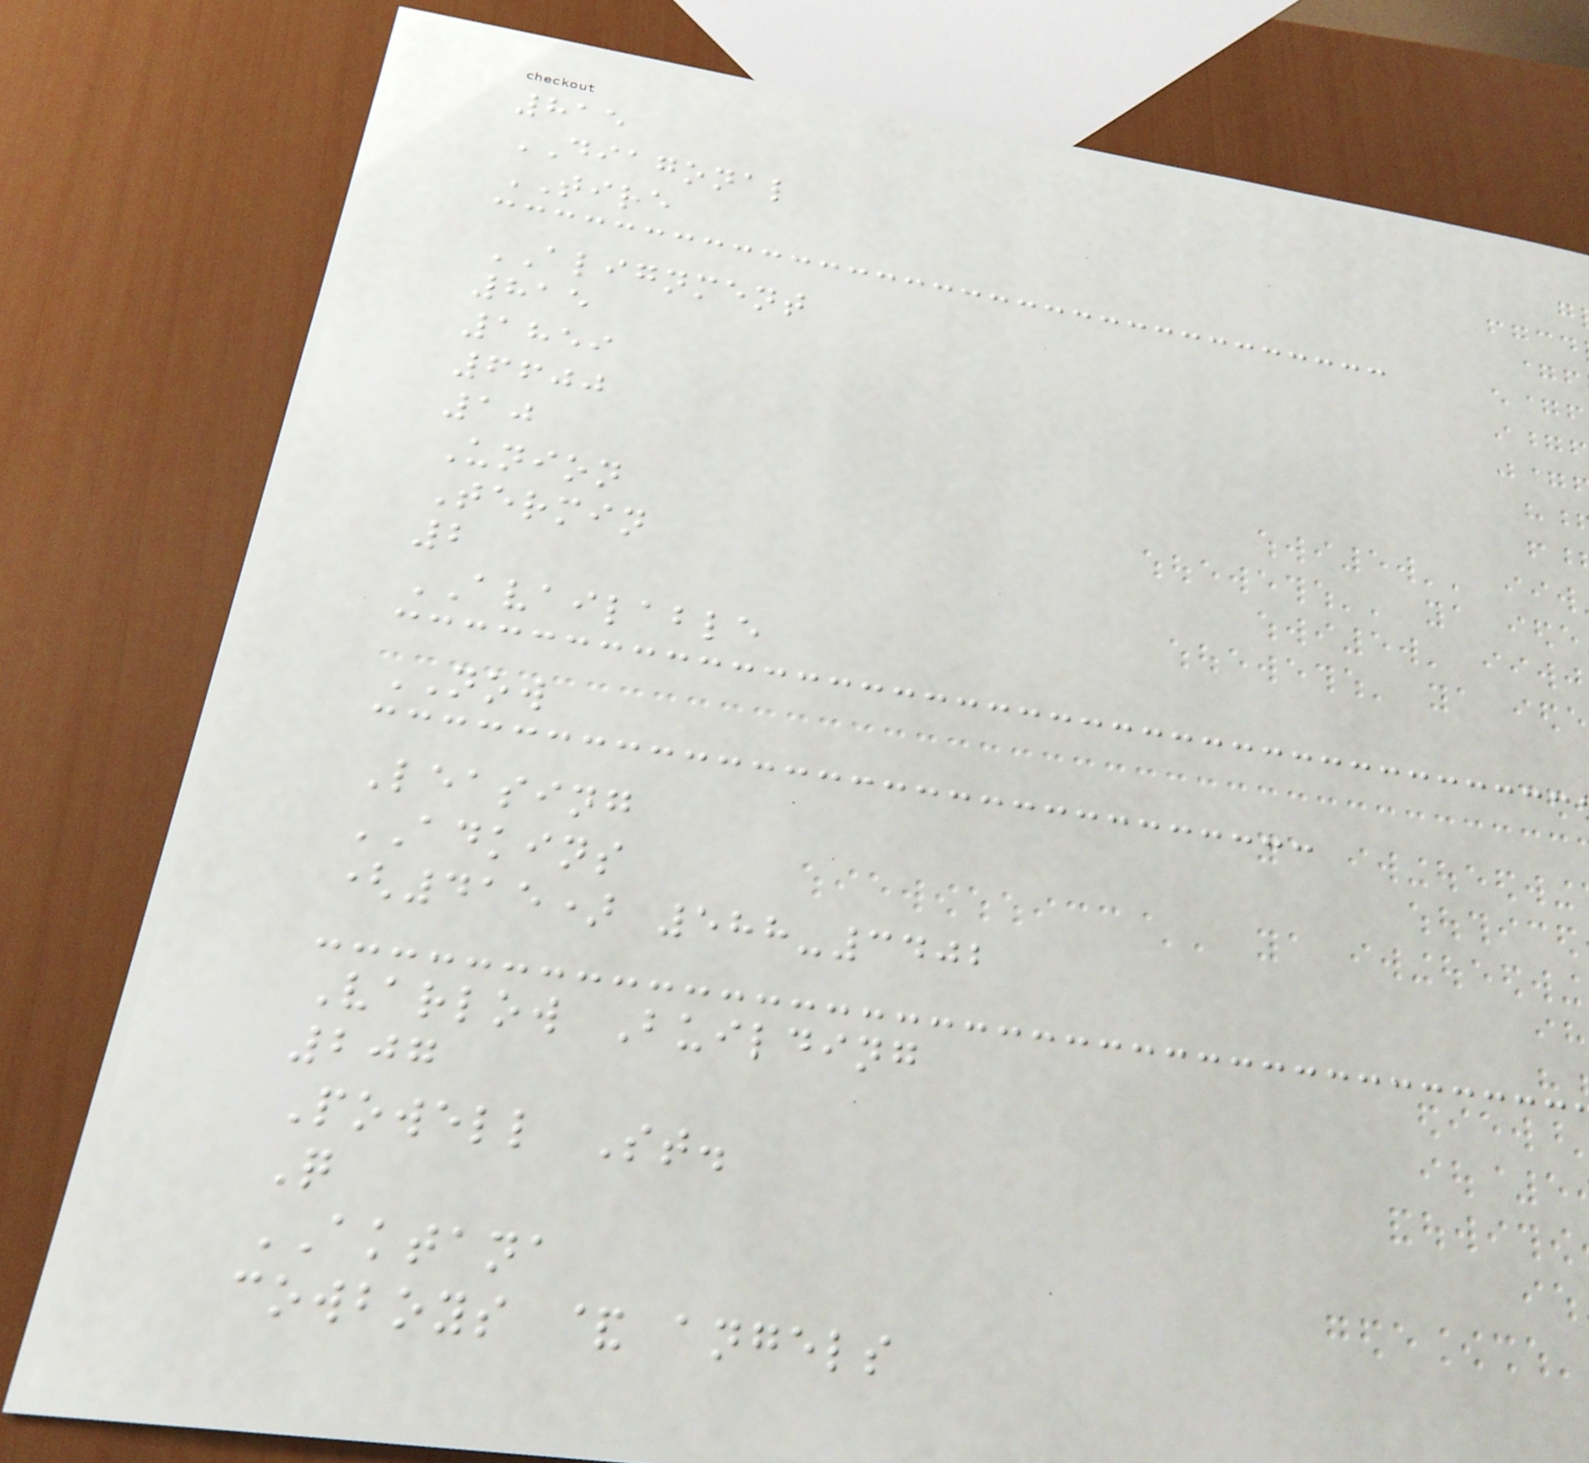815
DIAGONAL
TIRE
ALIGNMENT
815
1859
6600
10
Union
Termin
2
AVAILABLE
NOW
Leasing
ADKINS
(415) 588-3402
Varlow Building
207
Powell St.
Q
AKTANA
cowboys & angels
